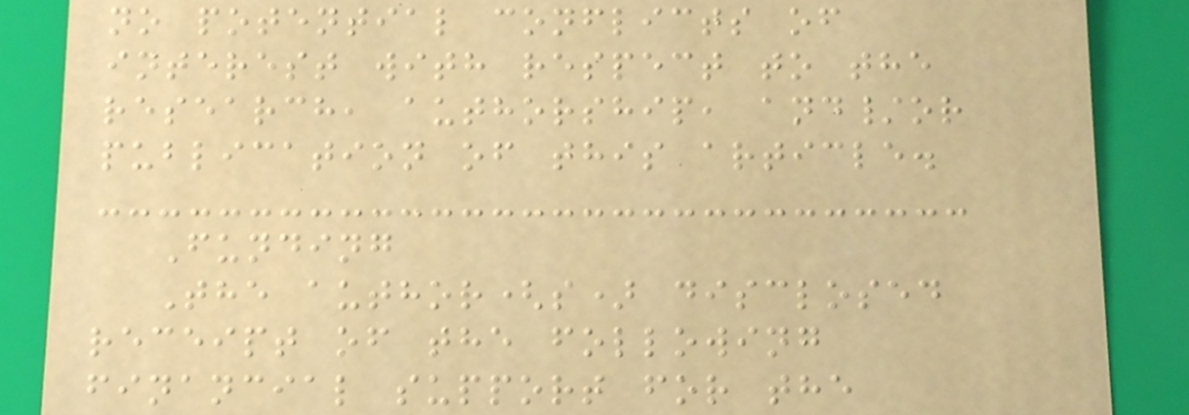no potential conflicts of
interest with respect to the
research, authorship, and/or
publication of this article.
Funding
The author(s) disclosed
receipt of the following
financial support for the
